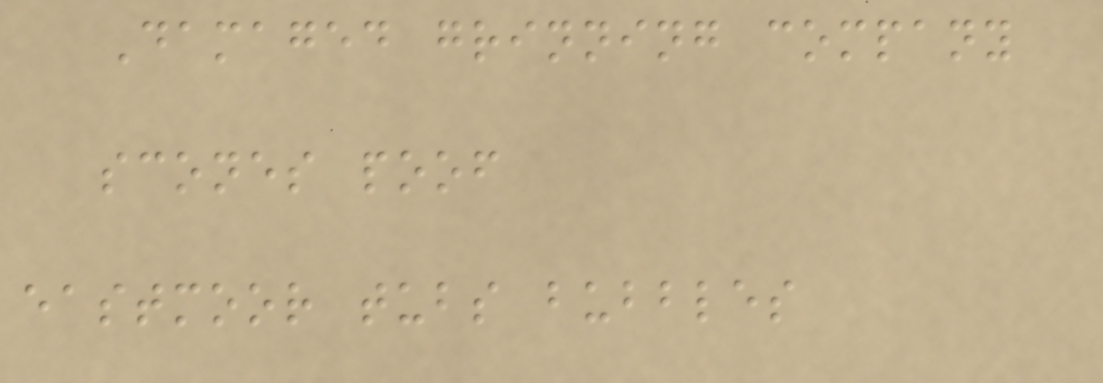Damaged grinning company
scones poof
eastmoor tubs bubbles
